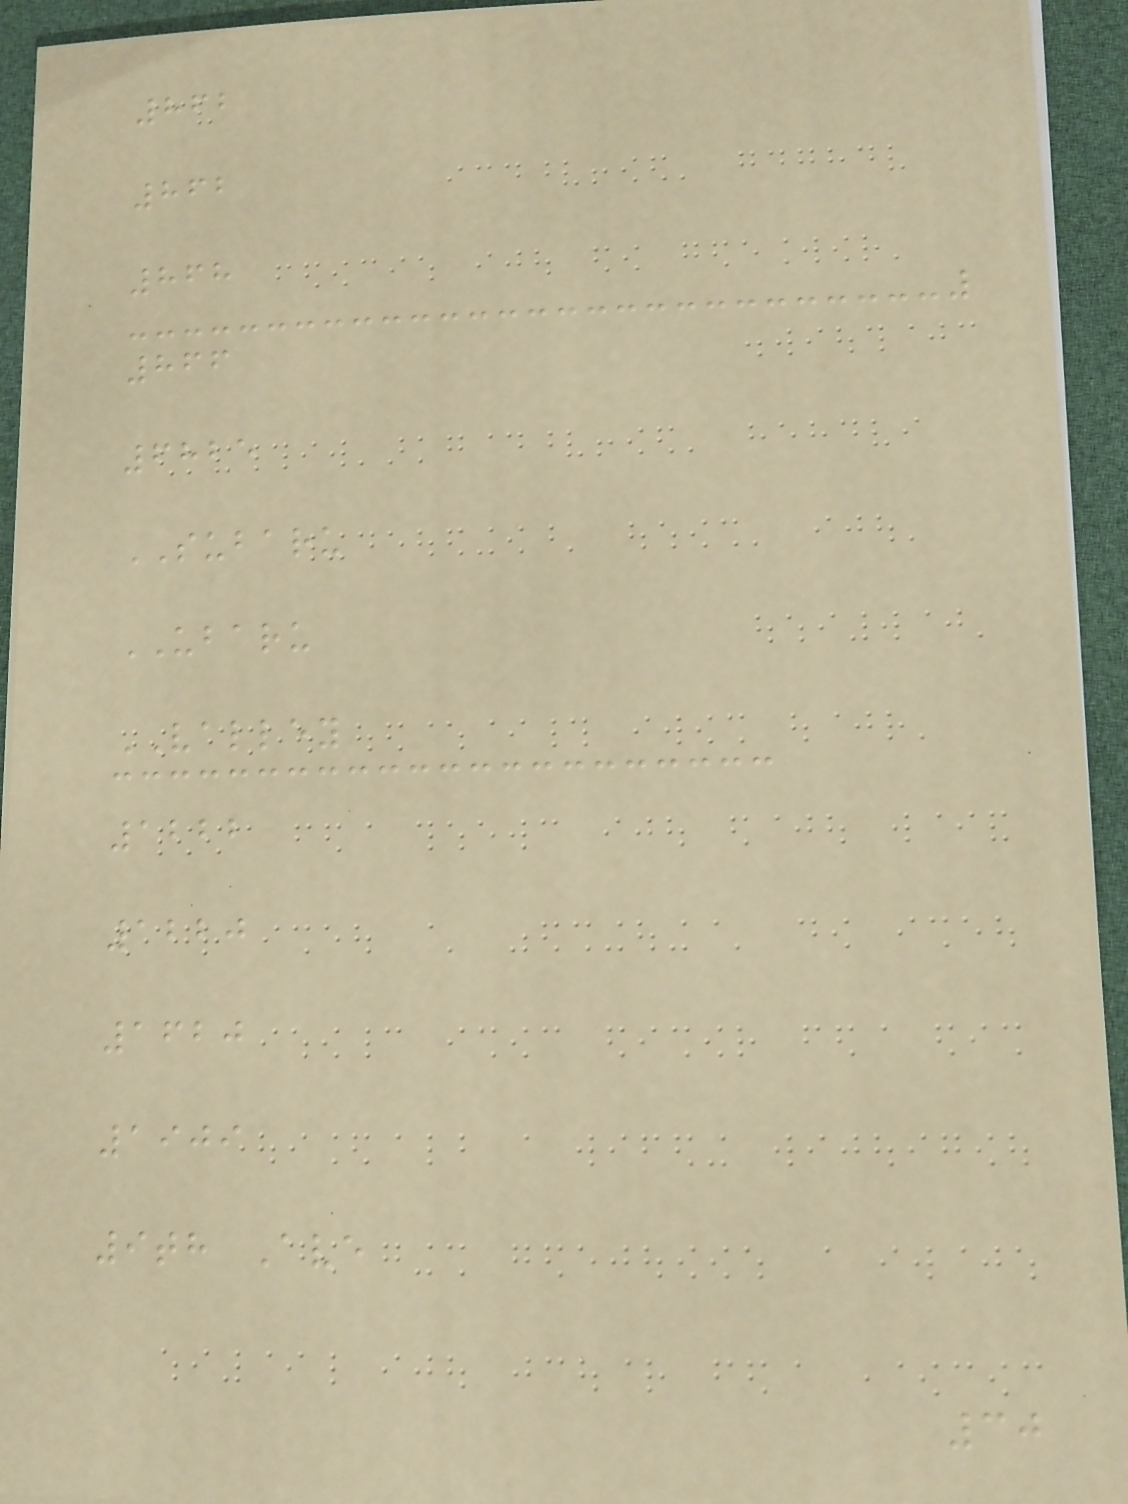862
862
868
866
6825
SUBARU
UBARU
VALLEY
1222
1220
1620
1909
9th Ave
30
